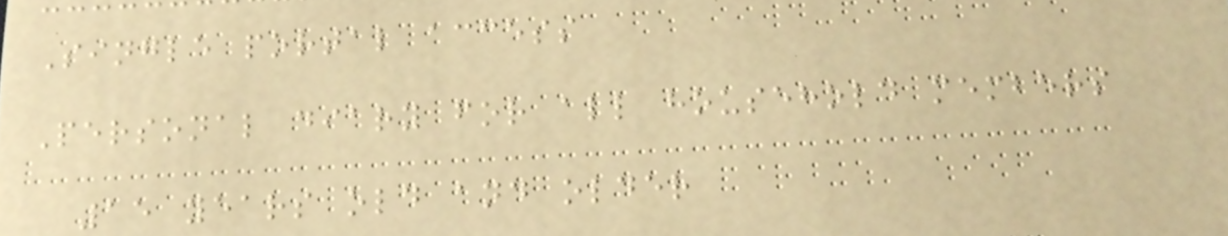Single portal access
Personal diary for all household members
15 years old and older
